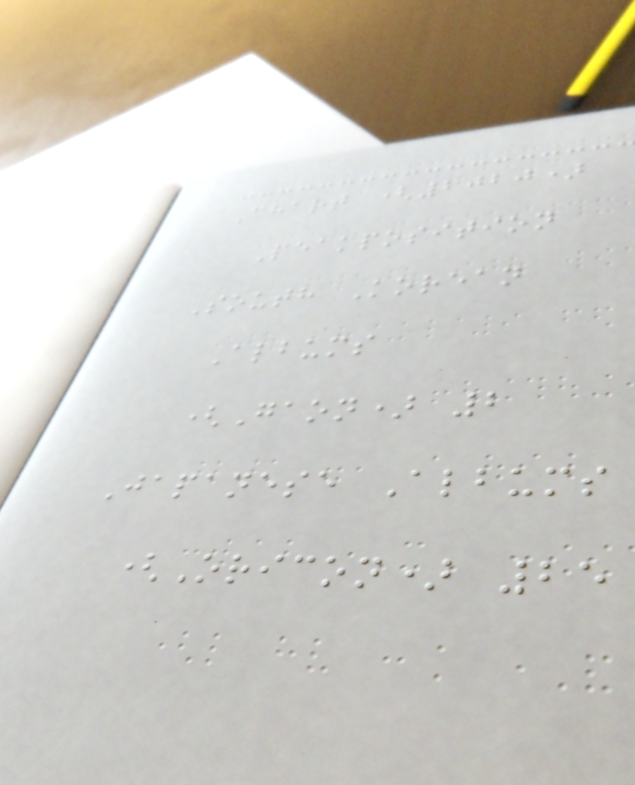Chart (2020)
Peakposition
South Korean
Albums
(Gaon) 2
Japanese Albums
(Oricon) 25
